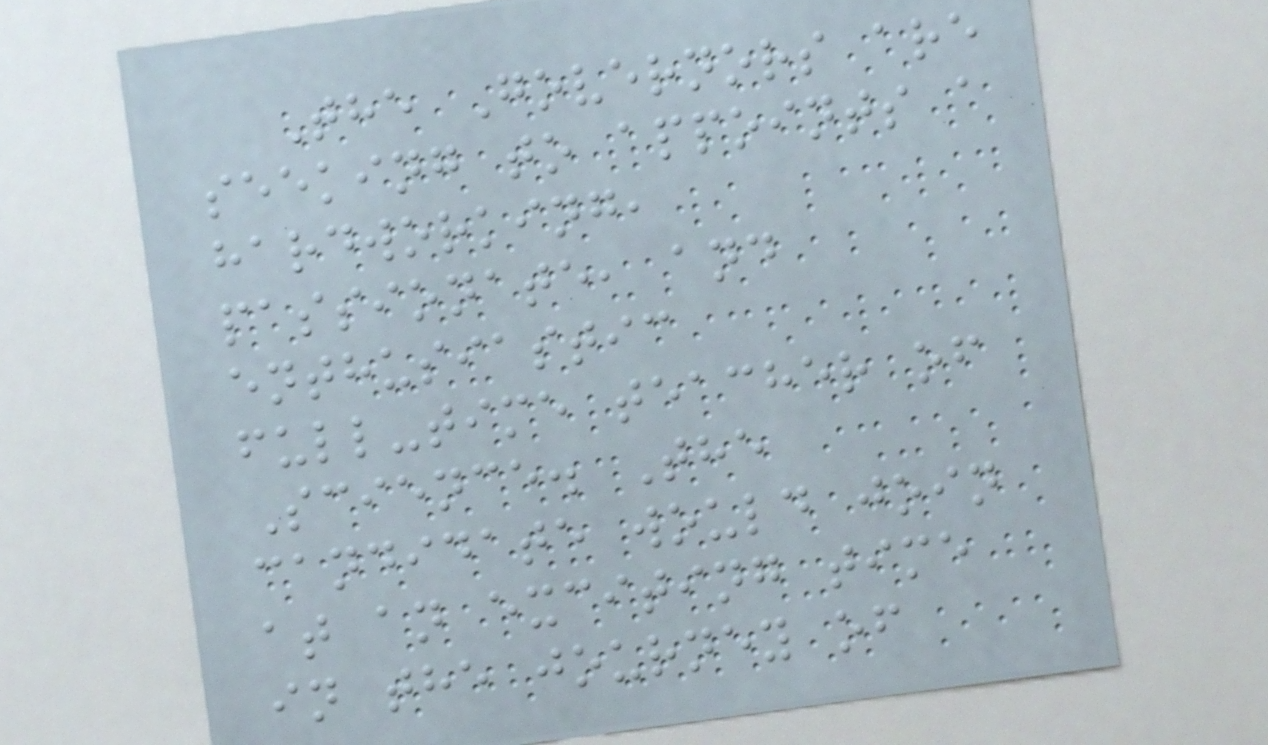The Governors are
seeking to appoints a
hardworking,
passionate, and
enthusiastic
full-time teacher of
Science. The
candidate would join
at an exciting time
in the journey of
